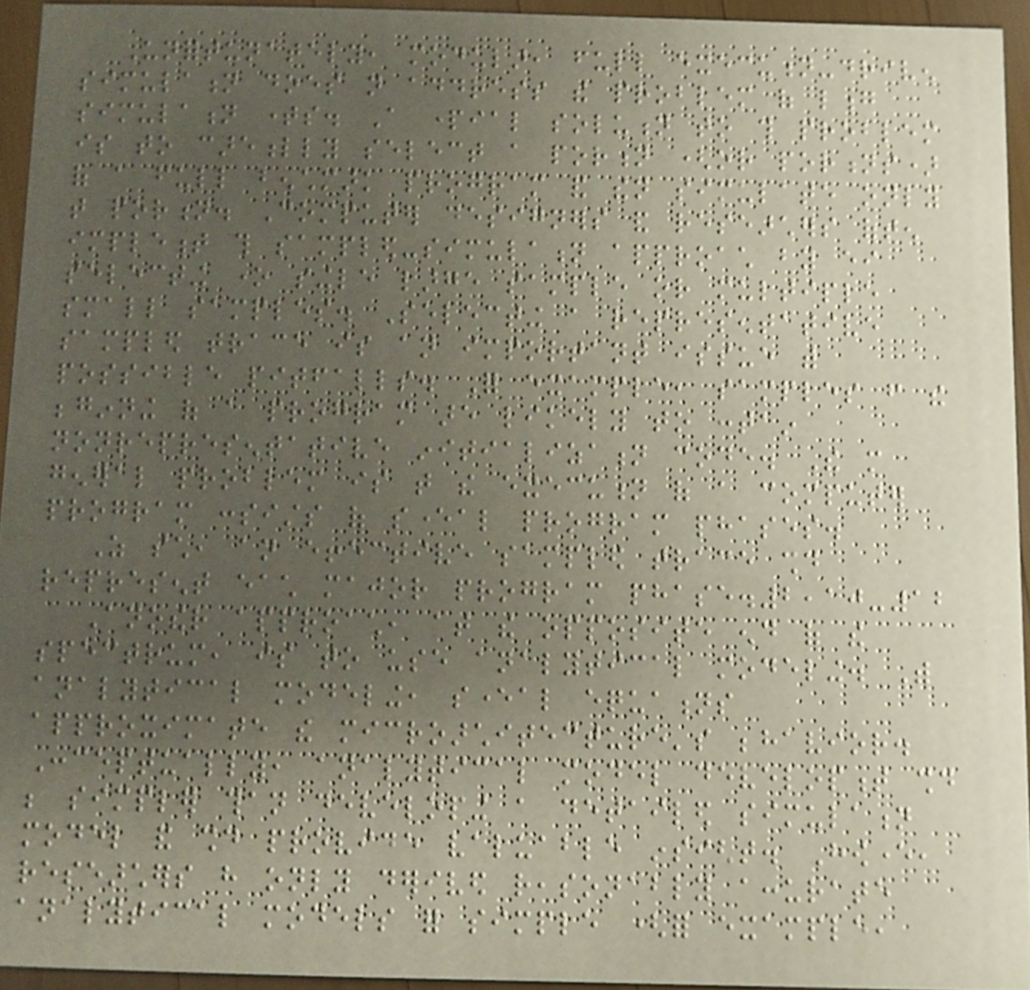Unfortunately, modular, full execution-driven
simulation does not address the problem of long
simulation times. A partial solution to this problem
is to carefully select a portion (or portions)
of a full benchmark program and then simulate only
that portion. Computer designers and researchers often
implement this sampled-simulation approach by either
selecting one single large sample or multiple
small samples. Selecting a representative
sampled trace is an important issue with
possible pitfalls. For example, samples from the
beginning of a program are likely to contain
nonrepresentative initialization code. The more
general problem is that the execution of a computer
program consists of several program phases.
As such, an effective sampled trace should
represent each major program phase.2,10-12
Another approach, at the opposite end of the
spectrum, is to use analytical modeling. With
analytical modeling, several equations
approximate the microarchitecture's behavior.
Conceptually, analytical model development should
be simpler than developing a detailed simulation
model and should provide valuable insight. However,
researchers have only derived reasonably accurate
analytical models for simple (for example,
